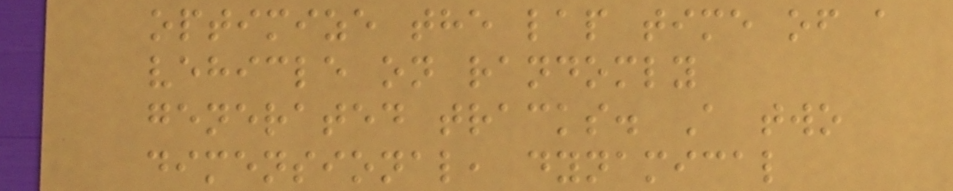optimize the lap time of a
vehicle on randomly
generated tracks. A two
dimensional, dynamical
